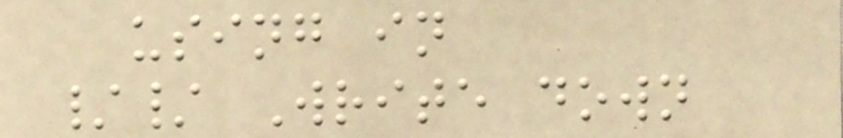using in
// Write down
